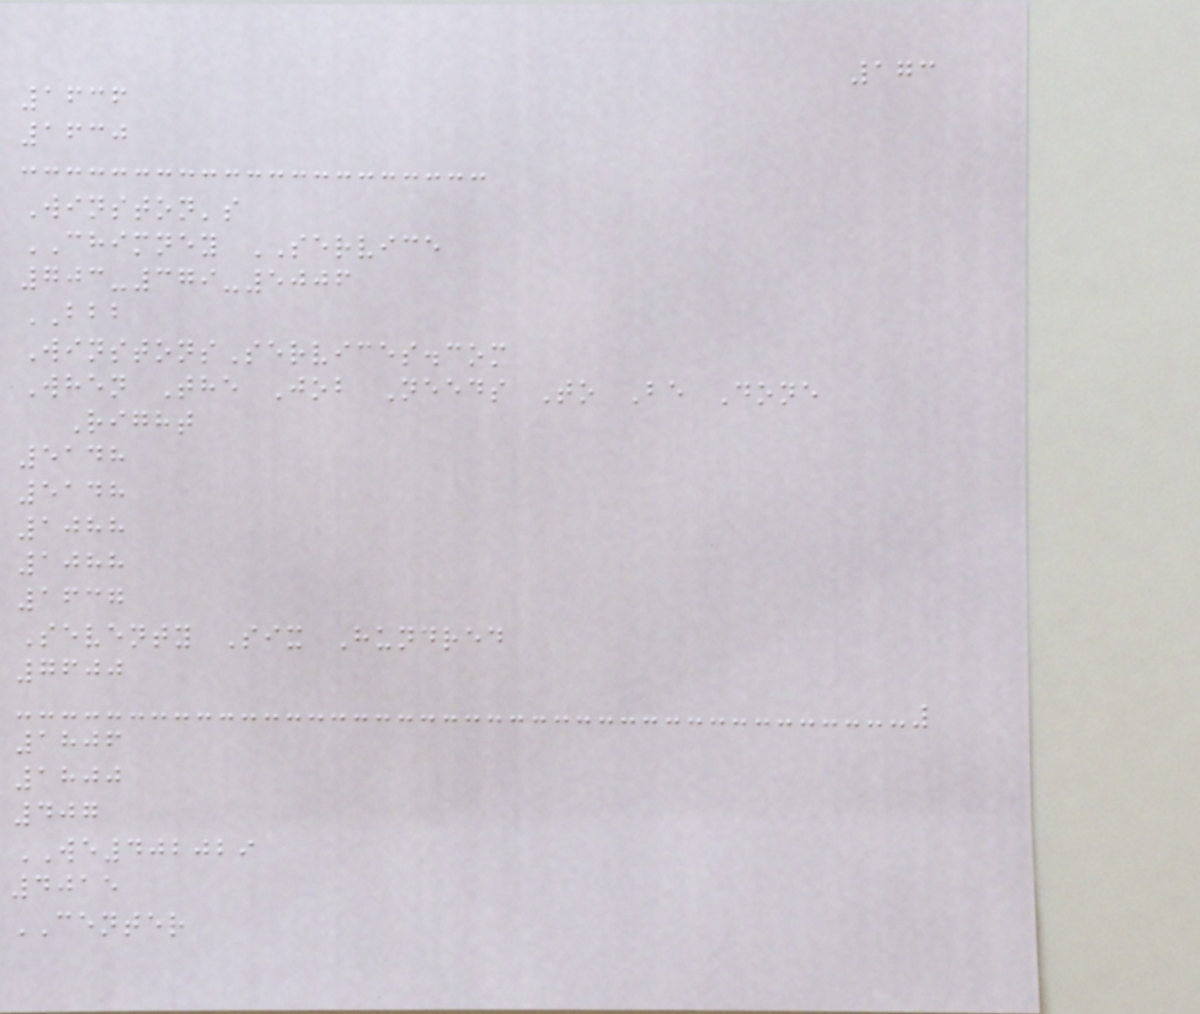173
1636
1630
Winston's
CHIMNEY SERVICE
703-379-5006
BBB
WinstonsServices.com
When The Job Needs To Be Done
Right
5148
5148
1088
1088
1637
Seventy Six Hundred
7600
1806
1800
407
WE402029
4015
CENTER
